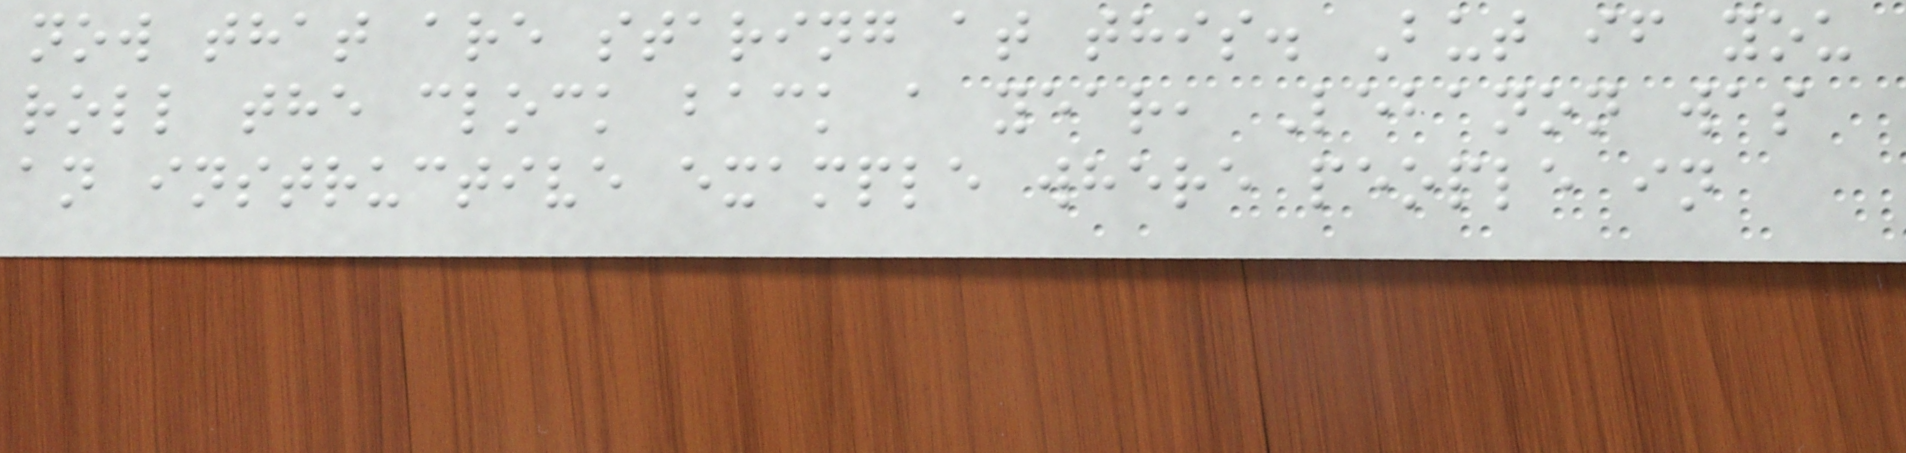now that are staring at this. But if you
roll the clock back a year, Lebanon was
an instructive example where people in
